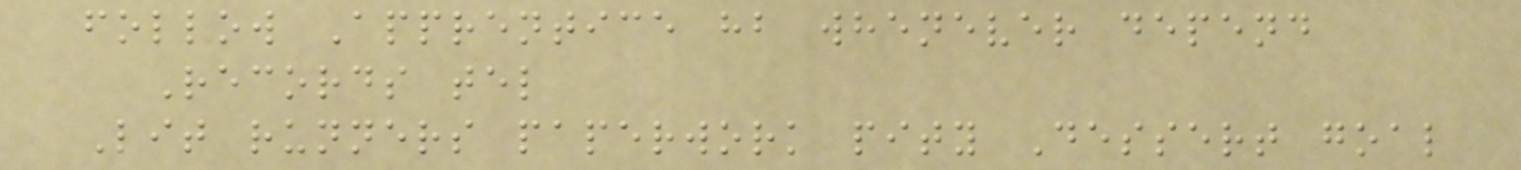follow Apprentice hb whenever depend
Records tel
Lit runners paperwork pity Dessert goal
